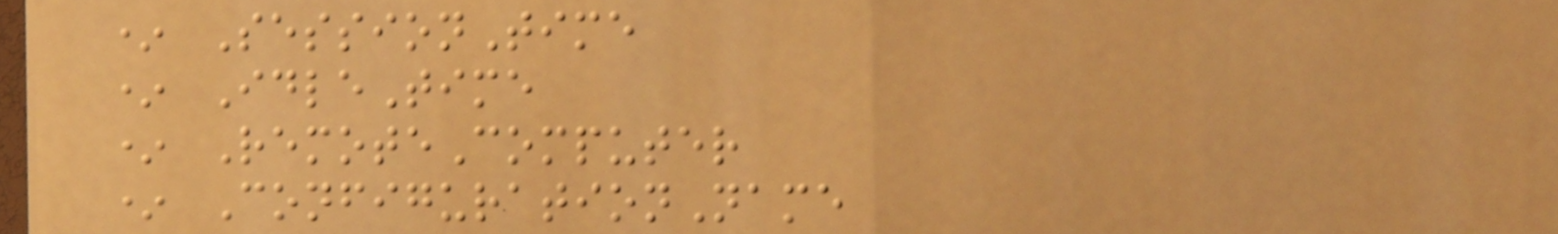* SessionTime
* IdleTime
* RemoteComputer
* ConfigurationName
